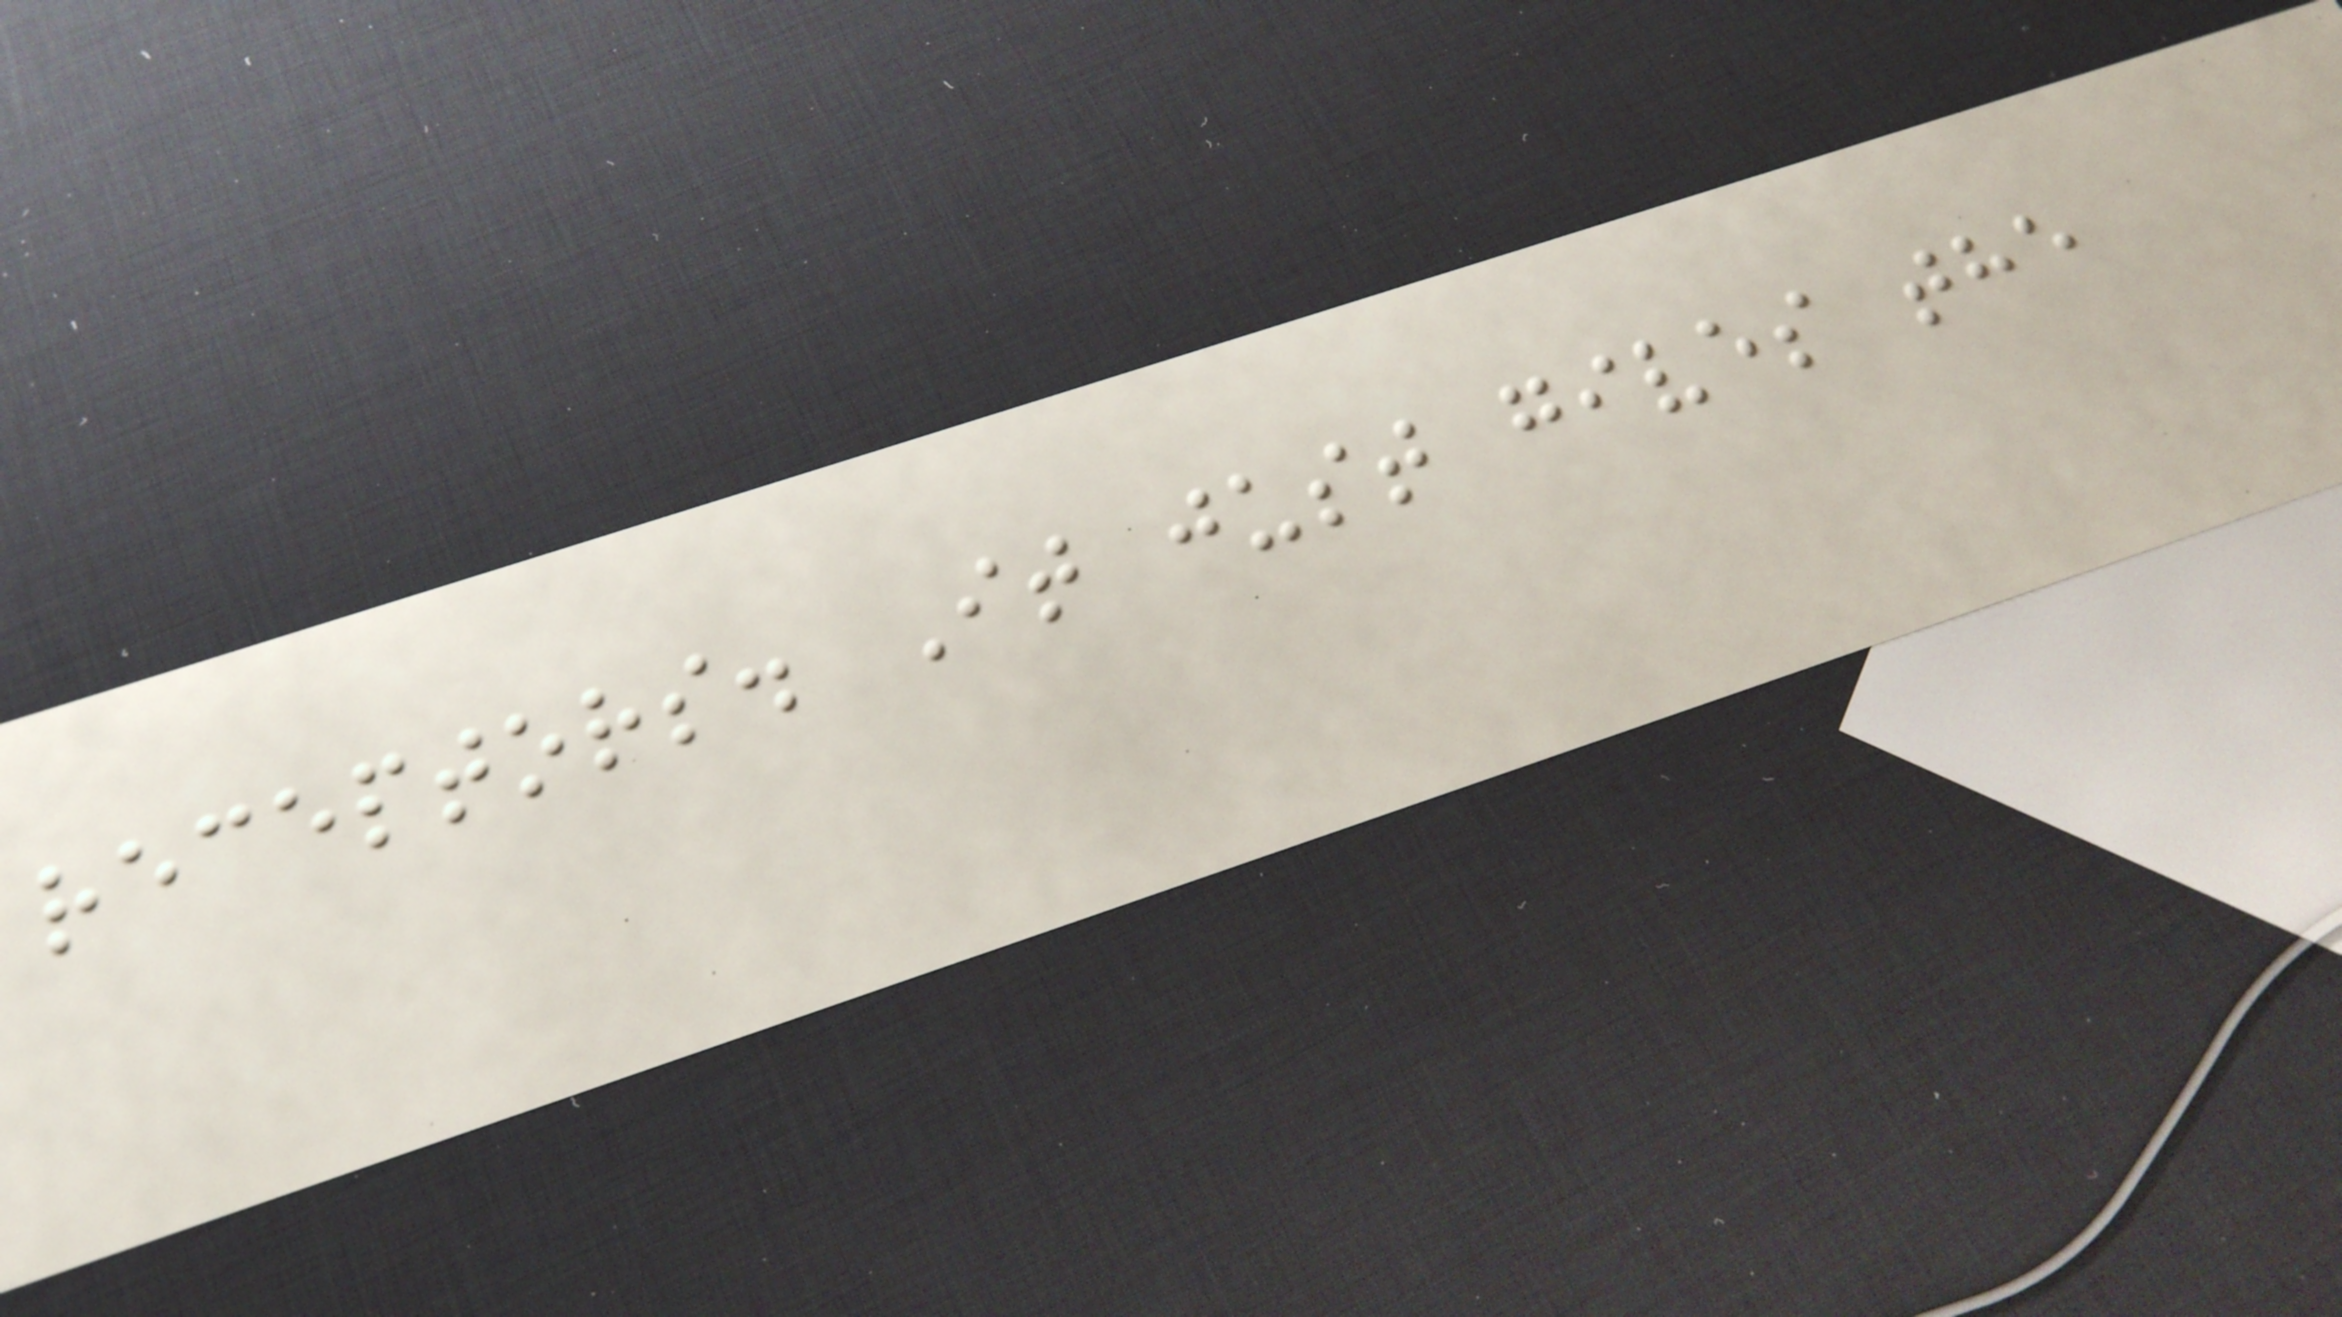receptors. It just gives the
